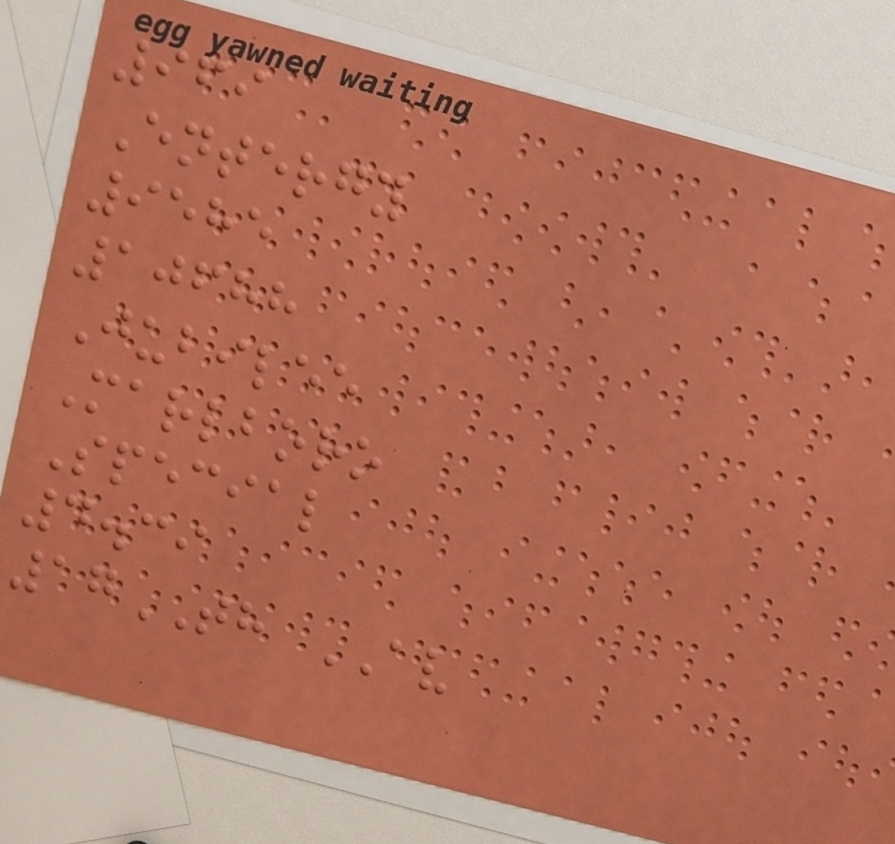969
Entergy
9585
10688
Jubilee
Marlboro
Special
4.39
17TH AV
